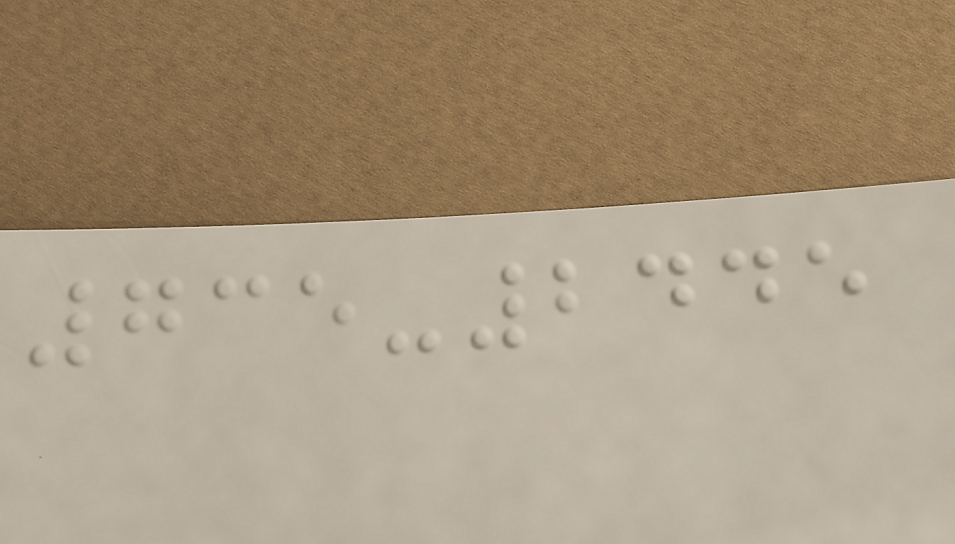735-2445
